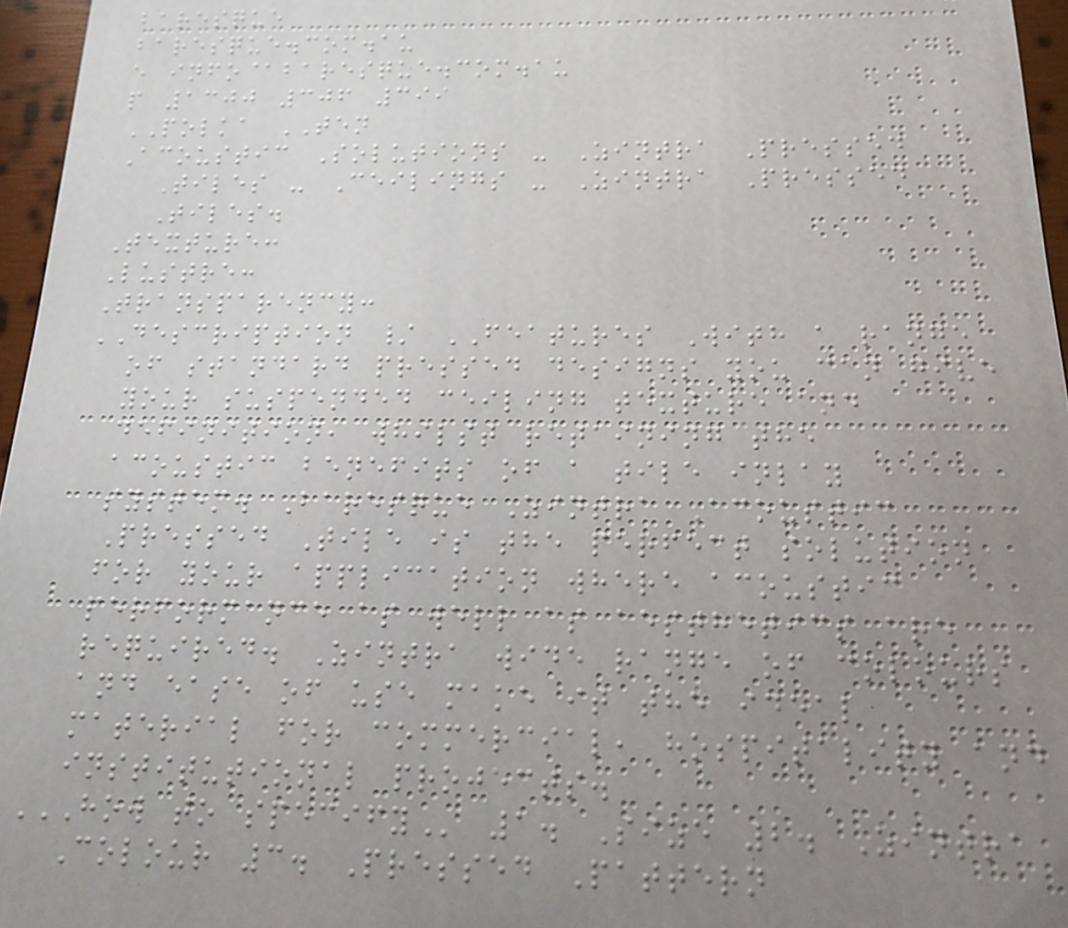baresque
baresque.com.au
e info@baresque.com.au
p 1300 306 399
POLKA TEN
Acoustic Solutions - Zintra Pressed
Tiles - Ceilings - Zintra Pressed
Tiles.
Texture:
Lustre:
Transparency:
DESCRIPTION / FEATURES With a range
of standard pressed designs you can give
your suspended ceiling texture and
definition, whilst retaining the
acoustic benefits of a tile inlay
system. Baresque Zintra Acoustic
Pressed Tile is the perfect solution
for your application where acoustic
performance as well as aesthetics are
required. Zintra wide range of colours
and ease of use make it the ideal
material for commercial, hospitality and
institutional projects.
HOW TO SPECIFY 1. Size 2. Zintra
Colour 3. Pressed Pattern
